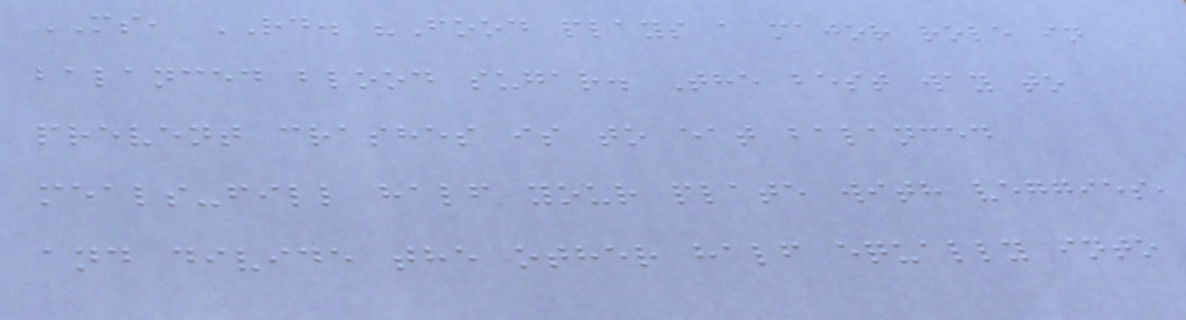MS, RD. "Food plays a major role in
balanced blood sugar. The best way to
prevent crashes is to eat balanced
meals-fill half your plate with veggies,
and divide the other half equally into
